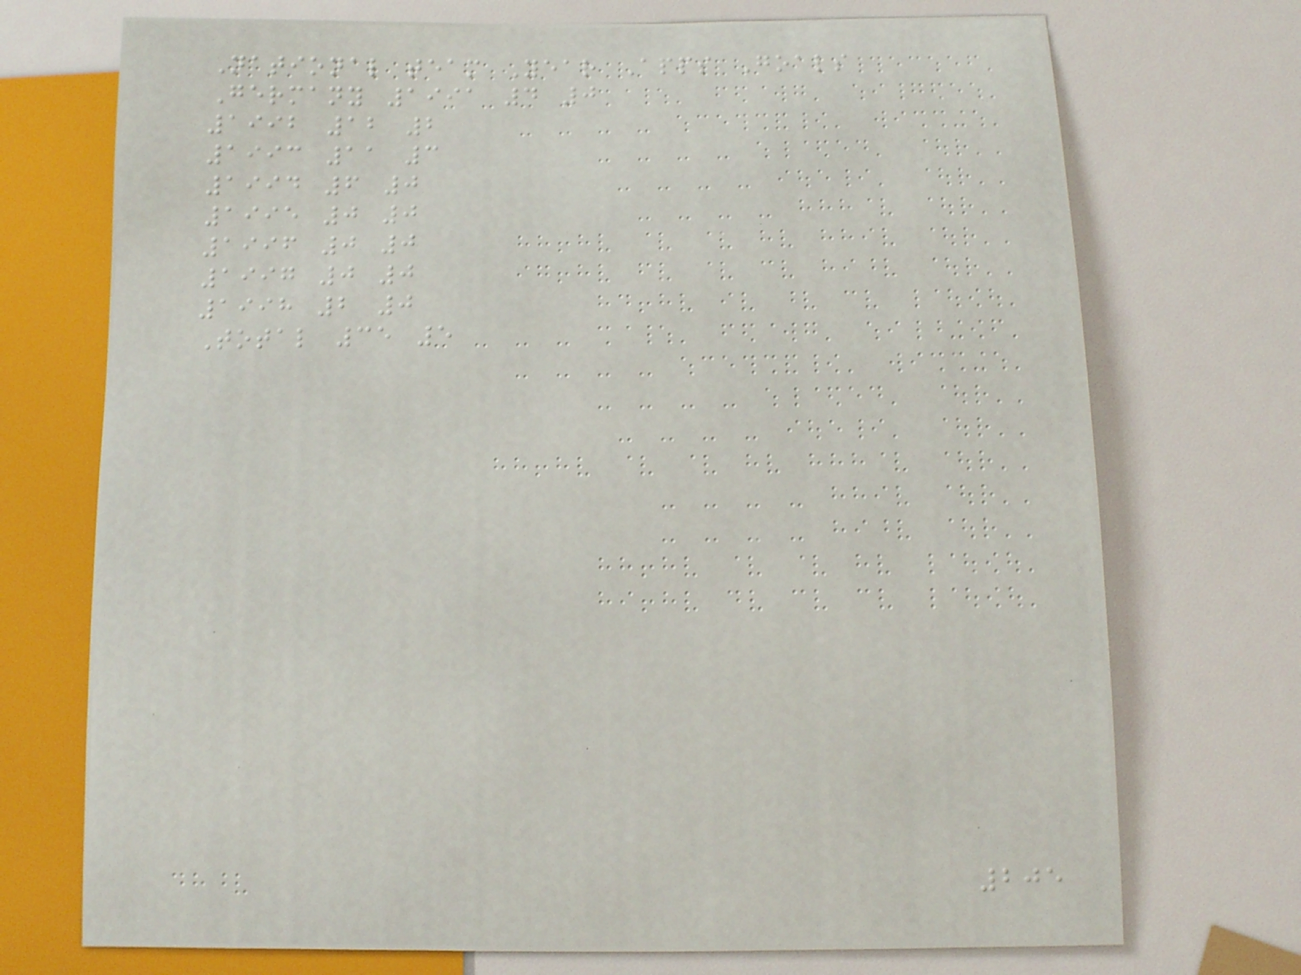National team Year Apps Goals
Germany 1991 4 0
1992 12 2
1993 11 3
1994 6 0
1995 0 0
1996 0 0
1997 0 0
1998 2 0
Total 35 5
205
